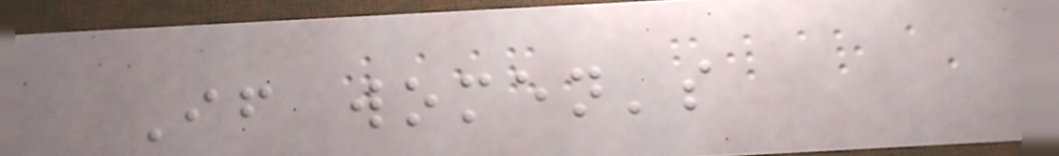If women's
